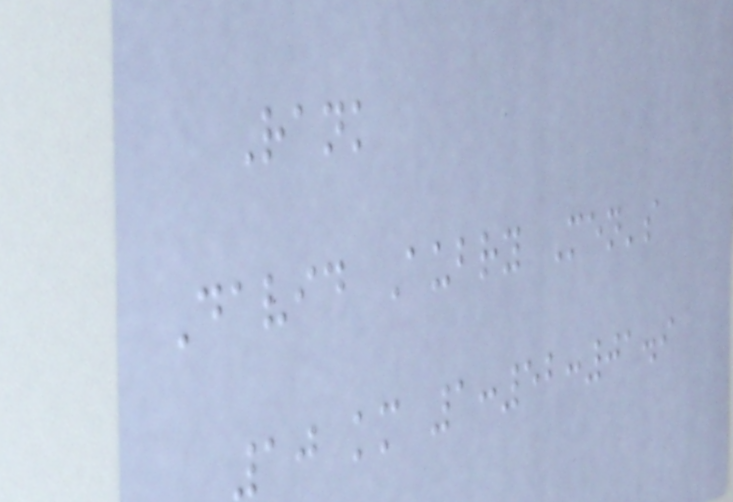Rank
David Aubry Men's
10 km 1:52:01.9
